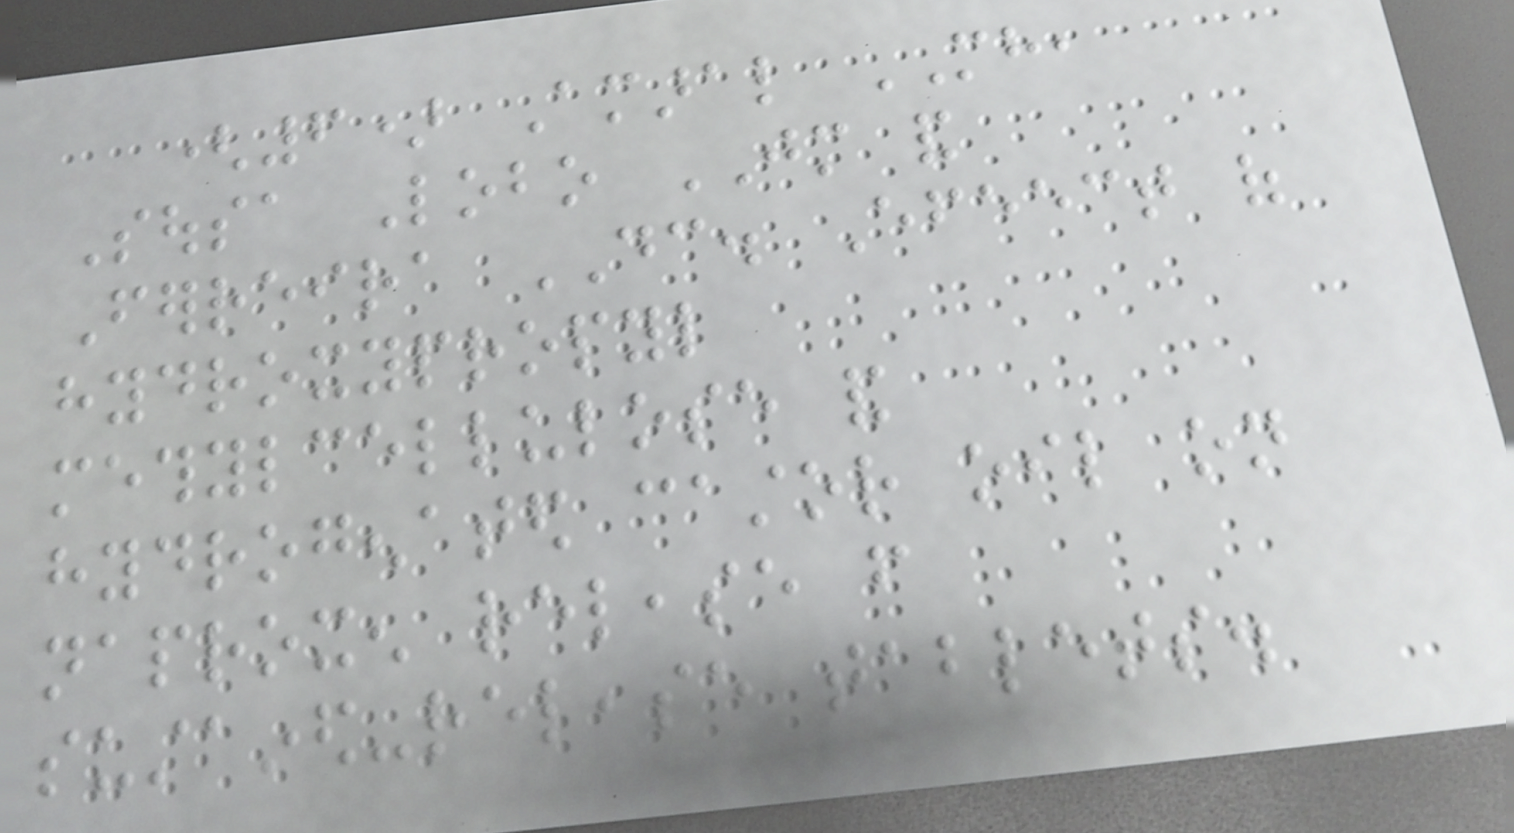(6) Amaral MH,
Sousa Lobo JM and
Ferreira DC. Efeect of
hydroxypropyl
methylcellulose and
hydrogenated castor oil on
naproxen release from
sustained-release tablets.
